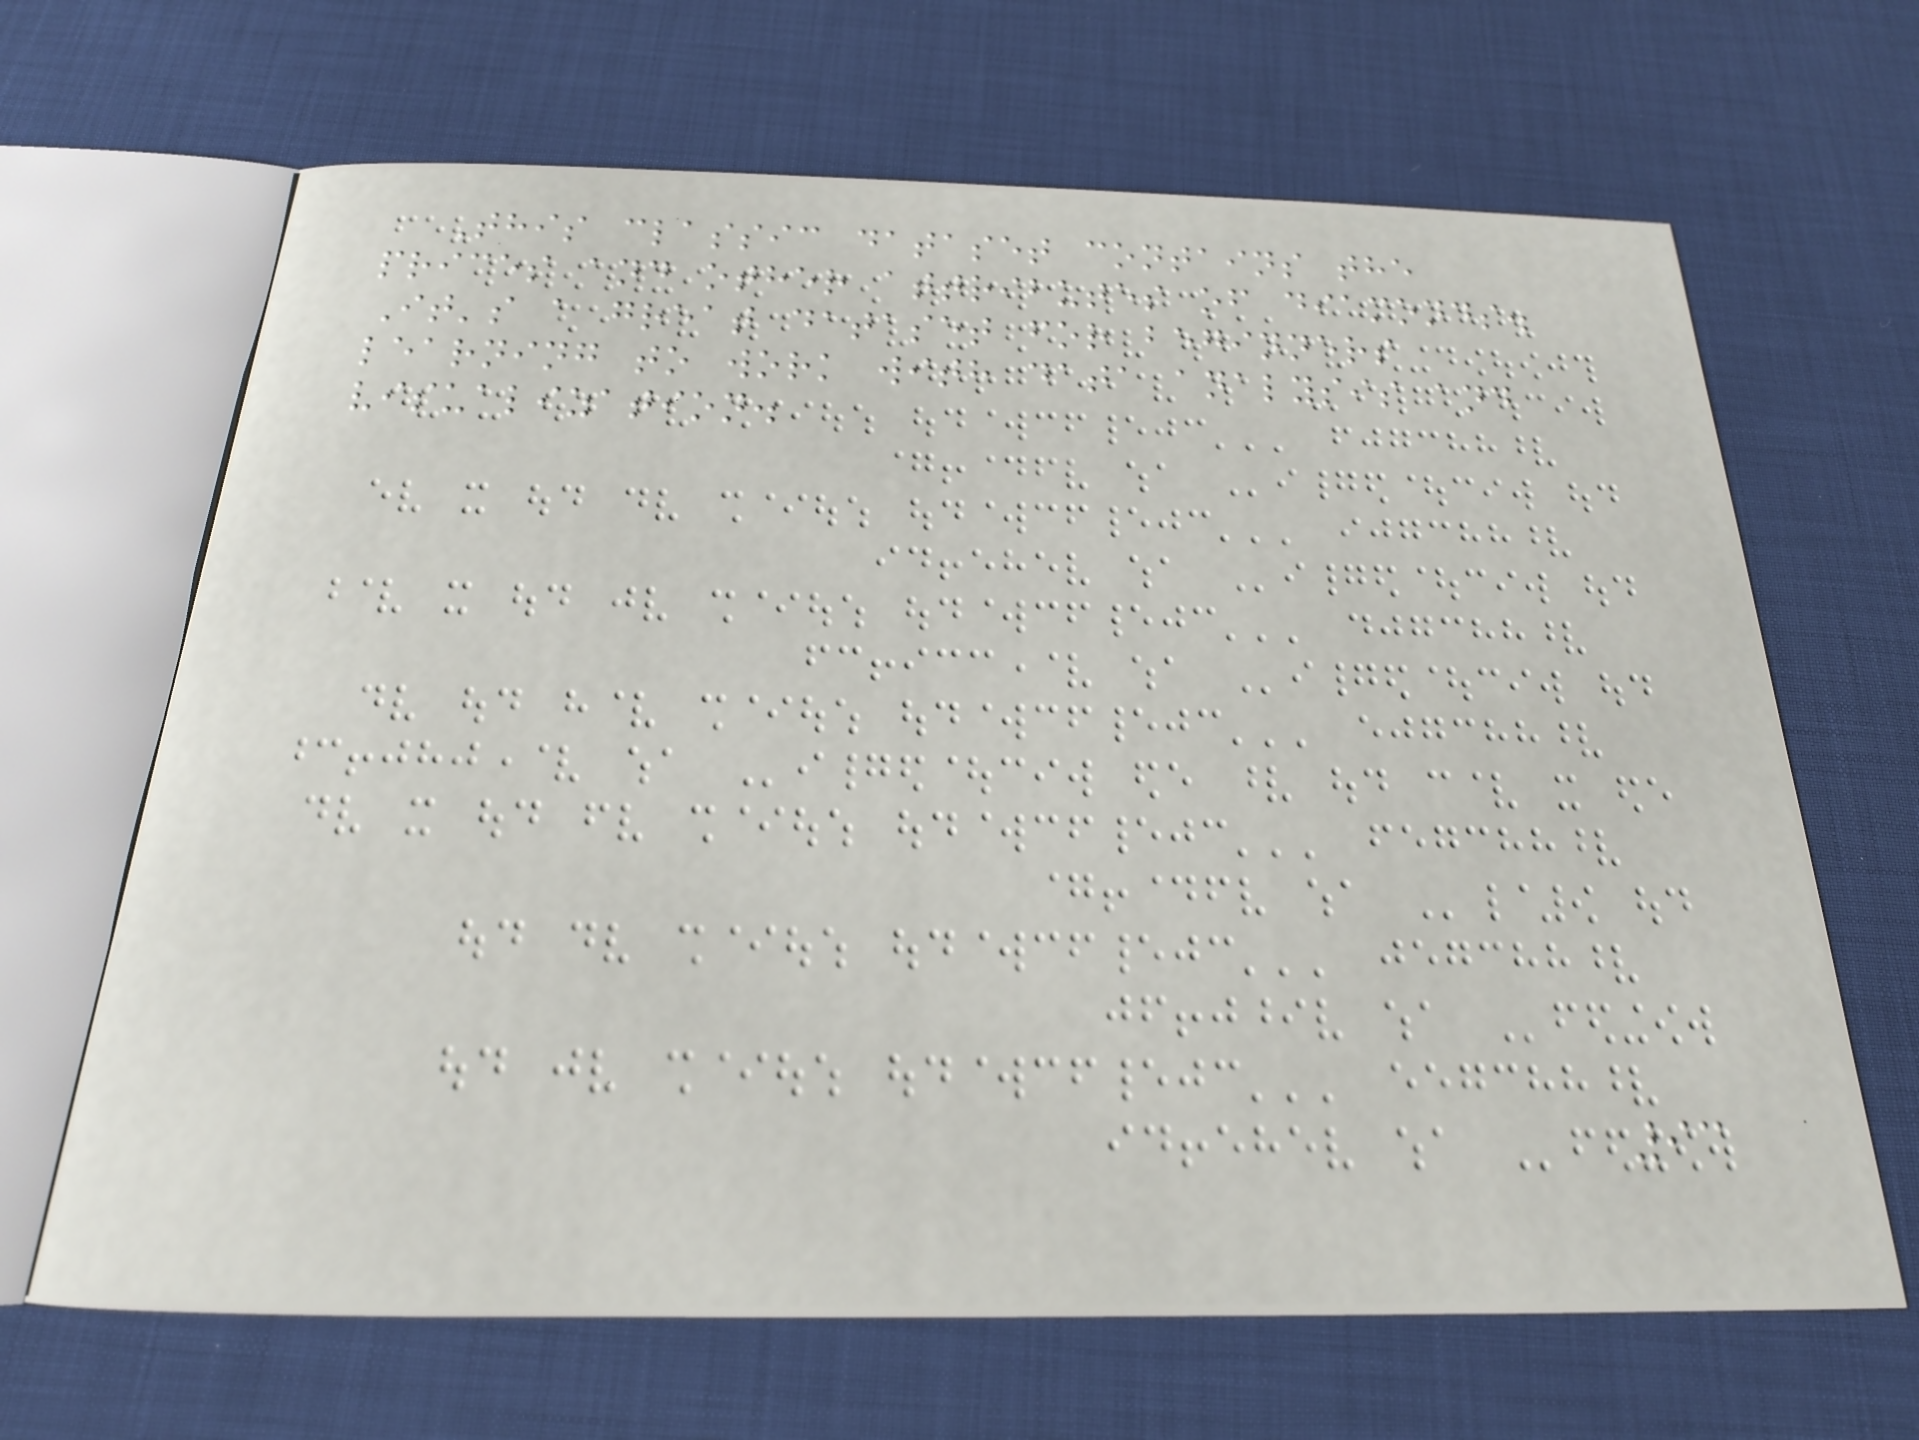This classic dataset contains the
prices and other attributes of diamonds.
It's a great dataset for beginners
learning to work with data analysis and
visualization.
93
